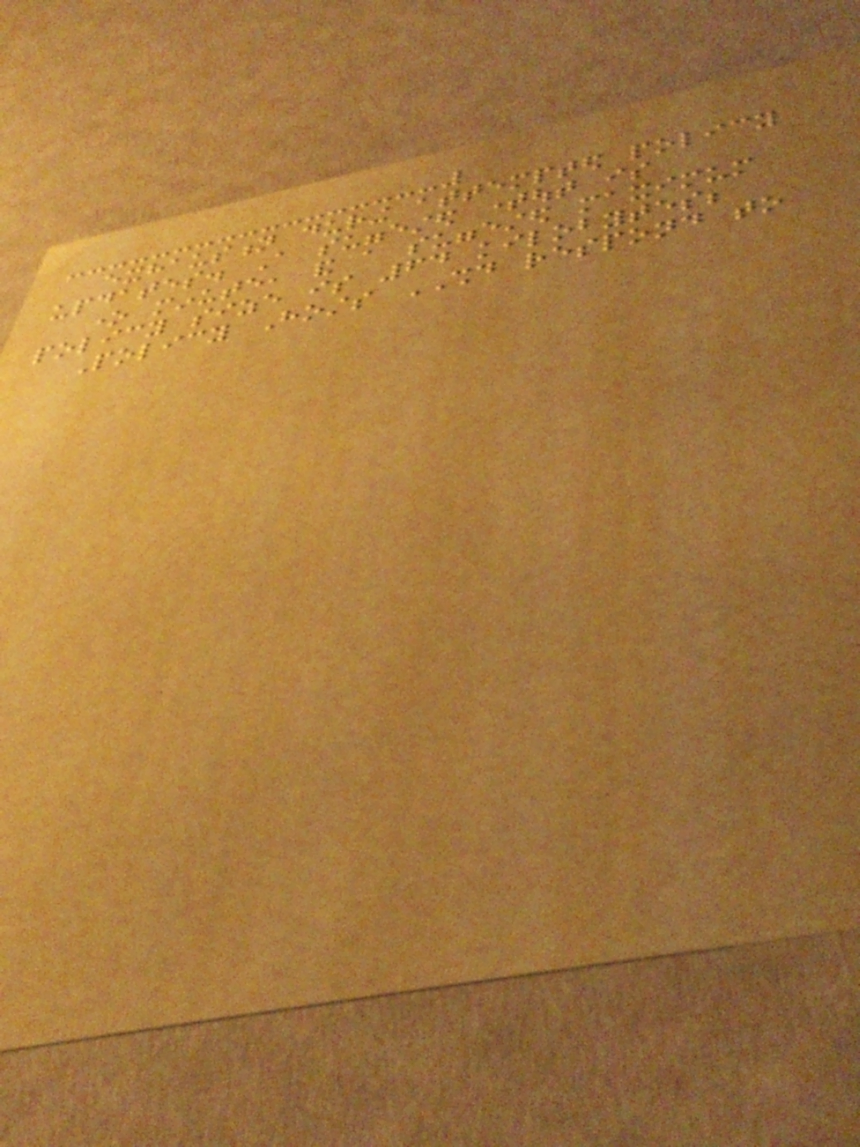exhaustion during attempted policy
updates. A suggested timeout is
one minute, and a suggested maximum
policy size is 64 kilobytes;
Policy Hosts SHOULD respond to
